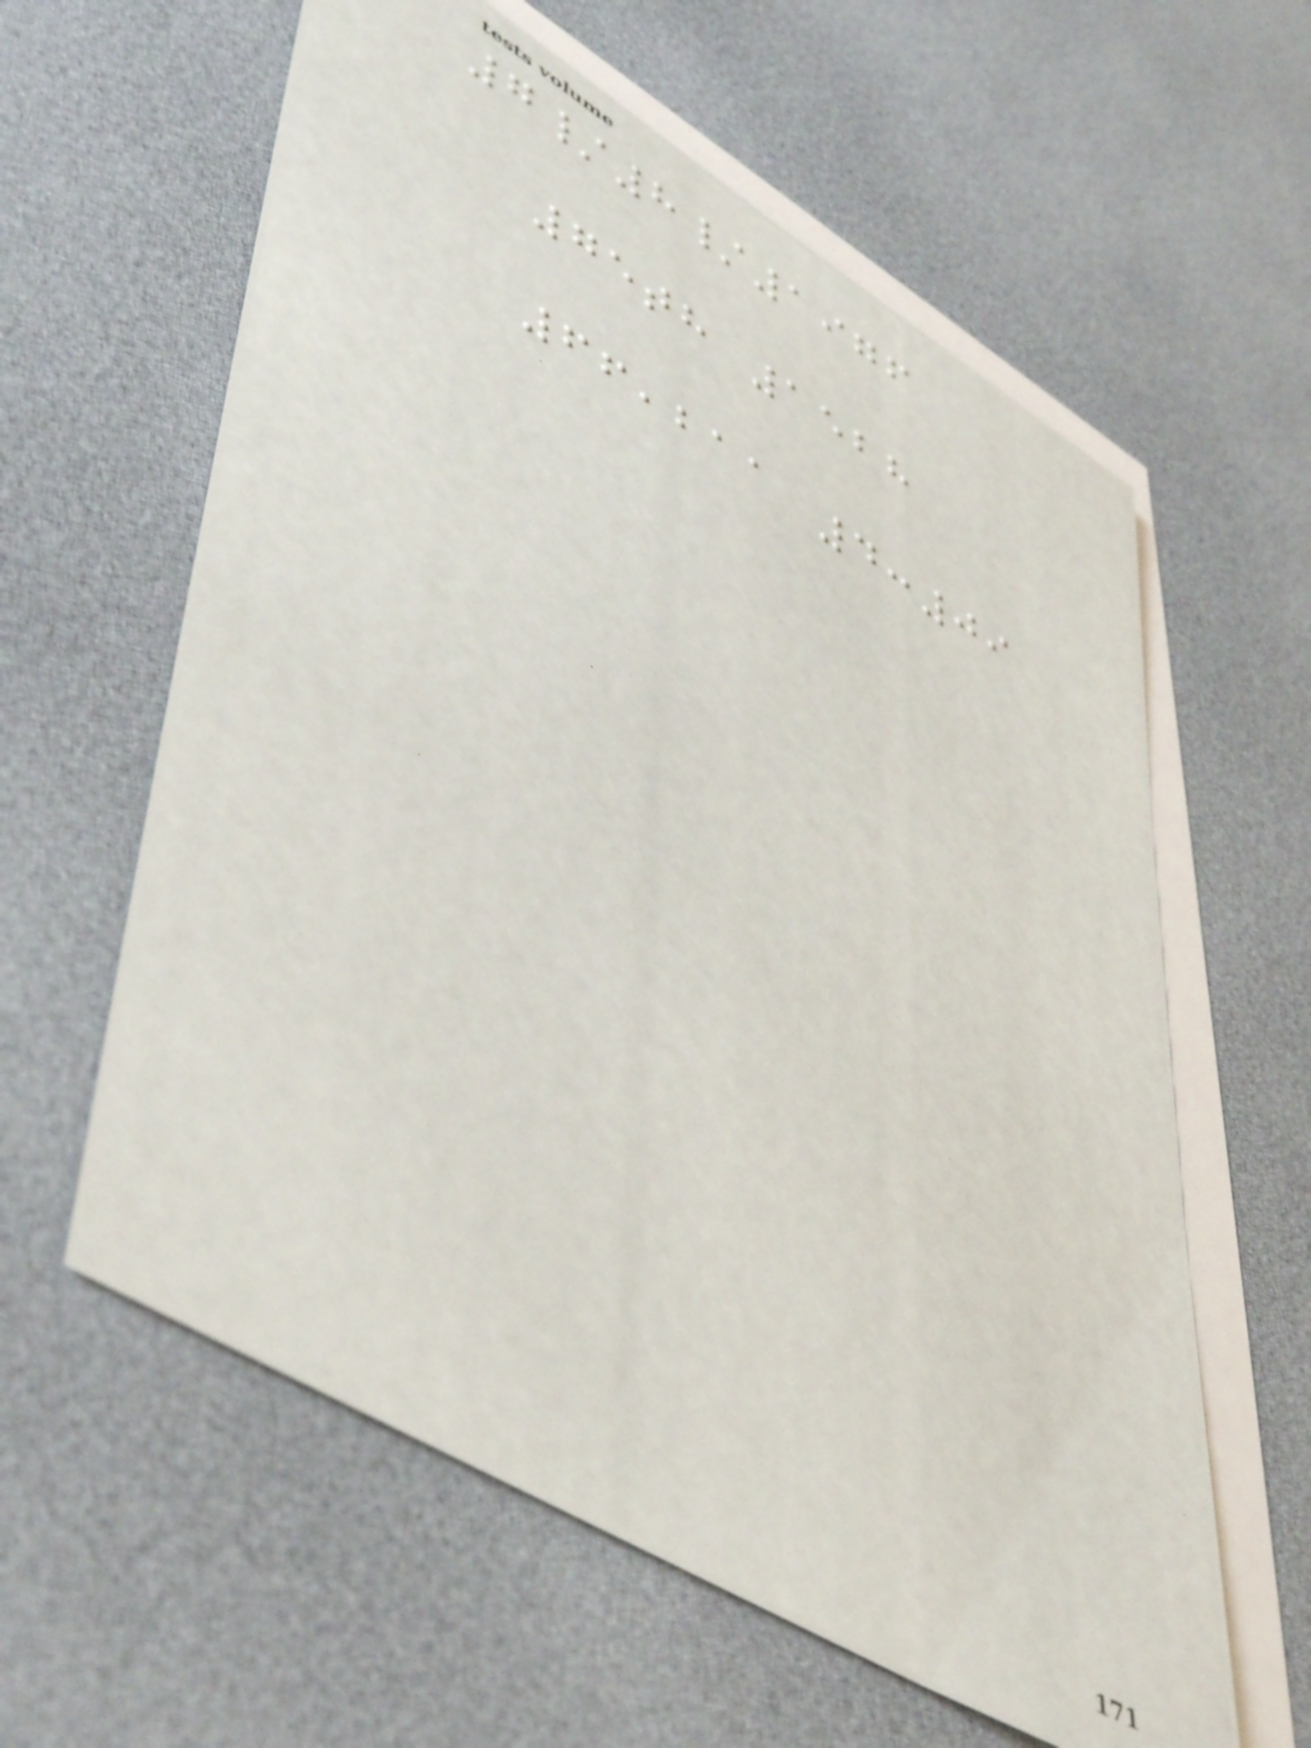7/8/1976
75th 1528
66,211 4:09
